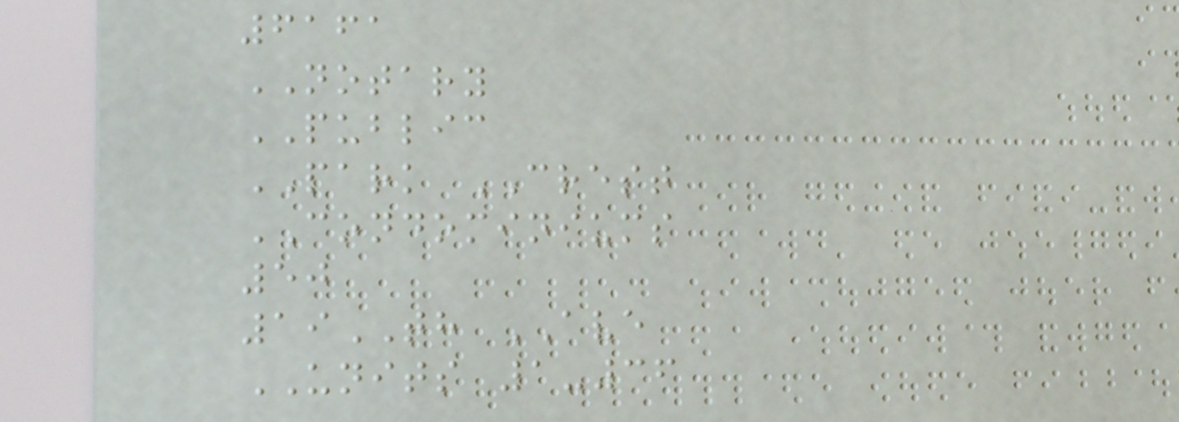6161
NOTARY
PUBLIC
PARK CREST
CONDOMINIUMS
50
19TH AVE
UNITS 1-36
